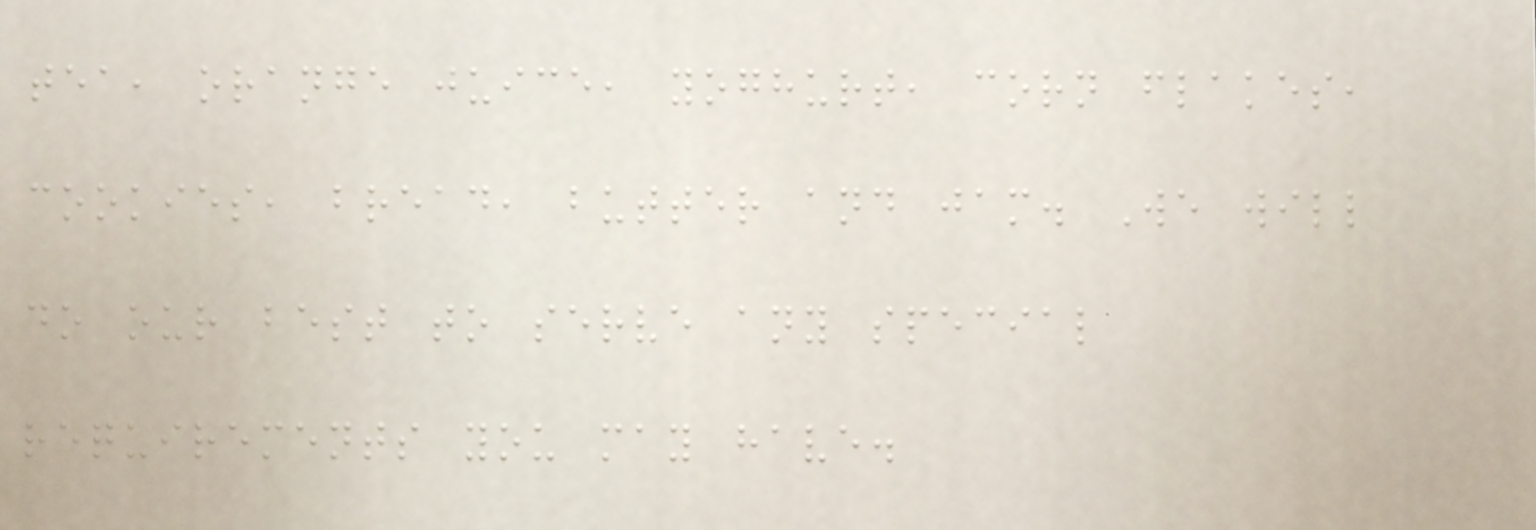tea, orange juice, yoghurt, corn flakes,
cookies, bread, butter and jam. We will
do our best to serve any special
requirements you may have.
